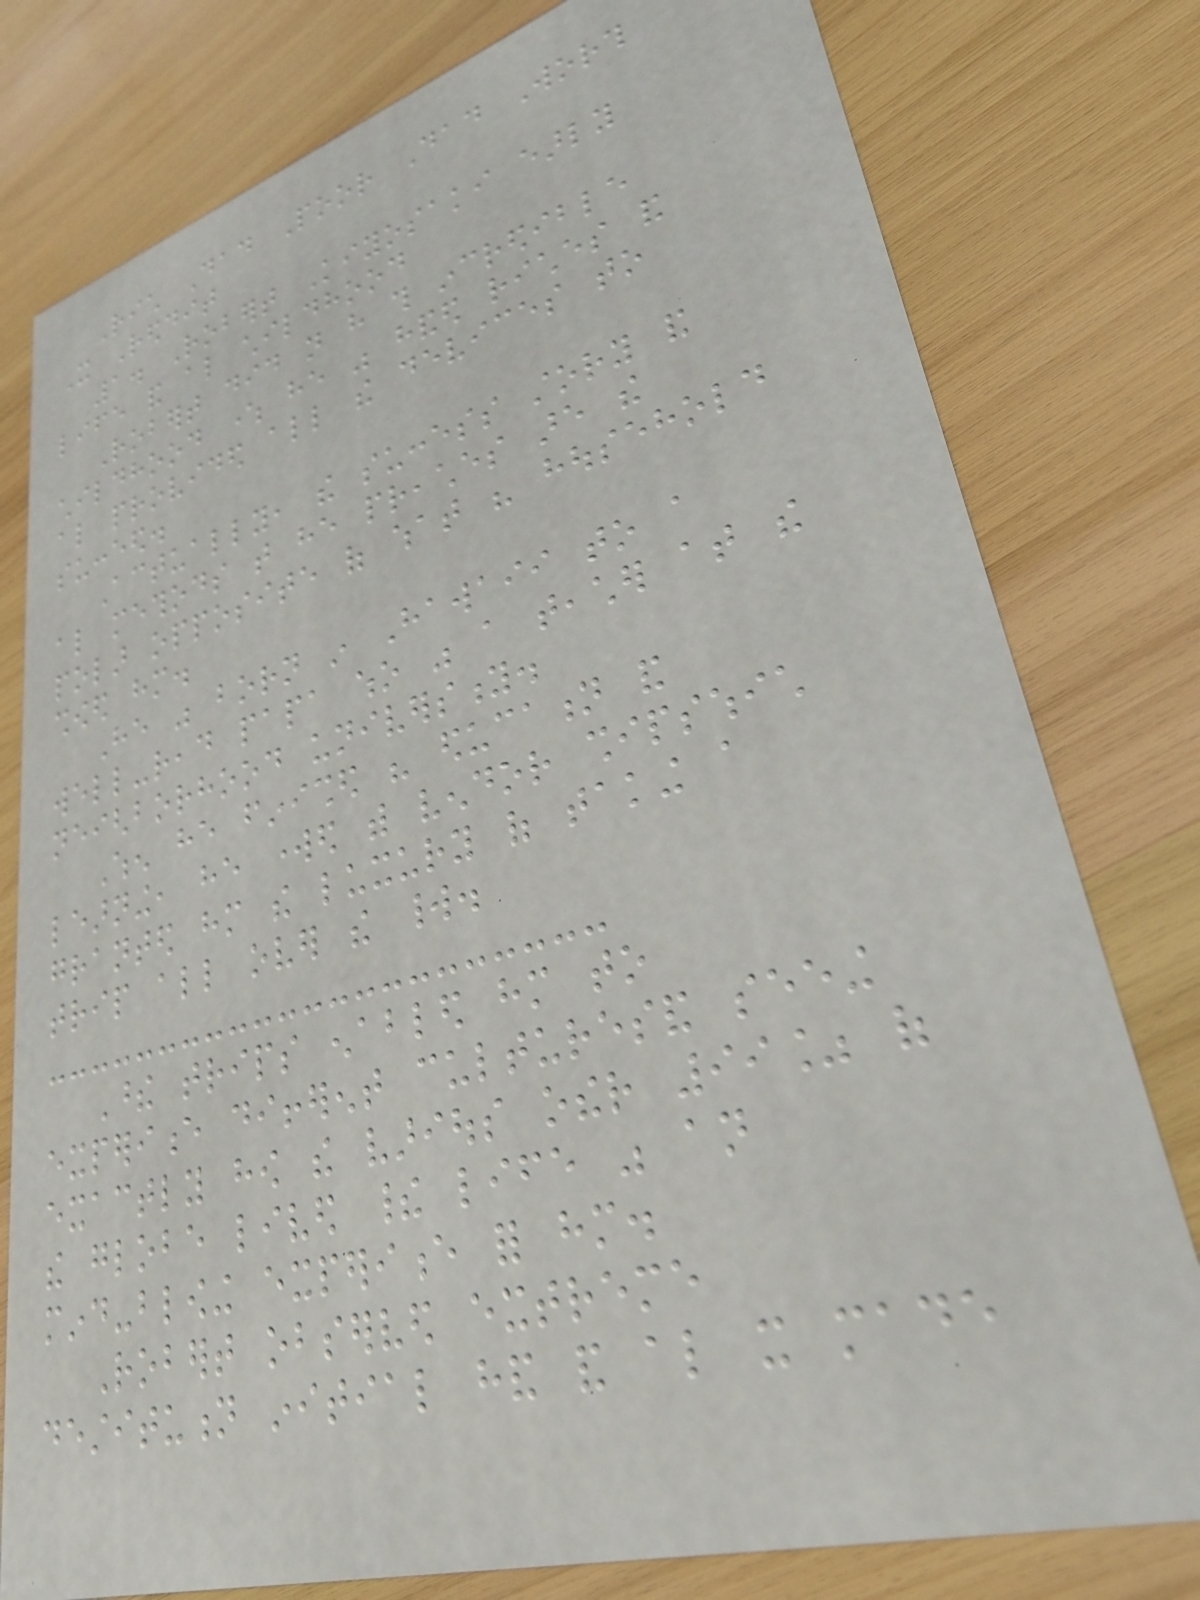Rich Dad Poor Dad Worth
It Reddit
1. Robert Kiyosaki early
life and also childhood
Robert did not have this incredible
childhood where he was handed riches and
also provided all the devices to
succeed.
Actually, the success story and
also methods that he preaches are the
polar opposite of what his household
showed him.
He was born in Hawaii to a
well-read papa who was a teacher at the
neighborhood university.
When he finished his education and
learning, he worked with vendor shipswhich
granted him the luxury of taking a
trip all over the world.
These trips enabled him to
experience different culturesand seeing
exactly how the various other 99% of
the globe lived their life was an
mind-blowing experience for him.
Robert observed extreme
destitution initial hand and also it made
